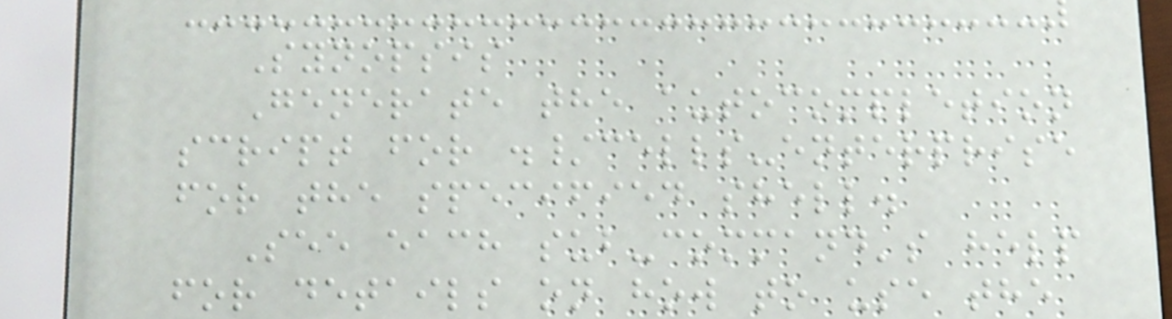Synopsis
Generate the autocompletion
script for ./cells-enterprise
for the specified shell.
See each sub-command's help
for details on how to use the
